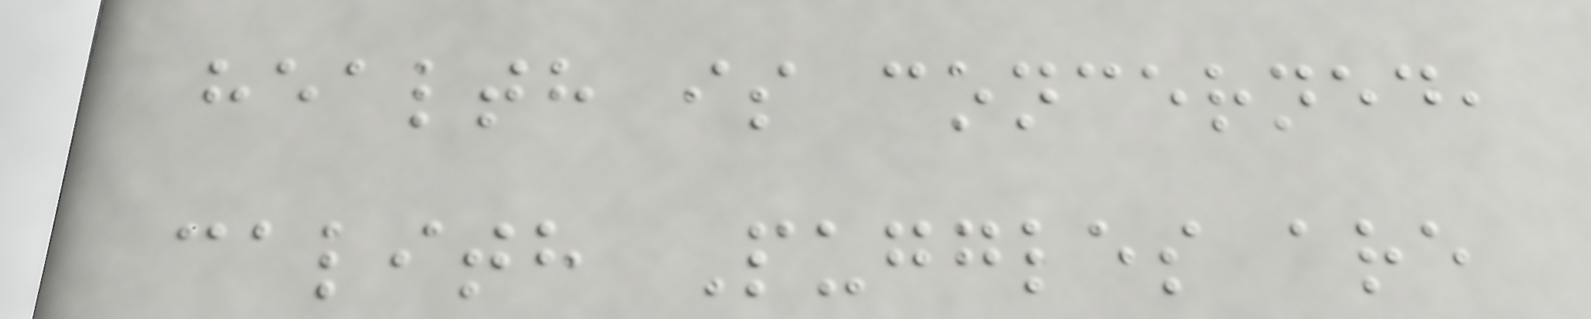health is concerned,
calith Puggles are
